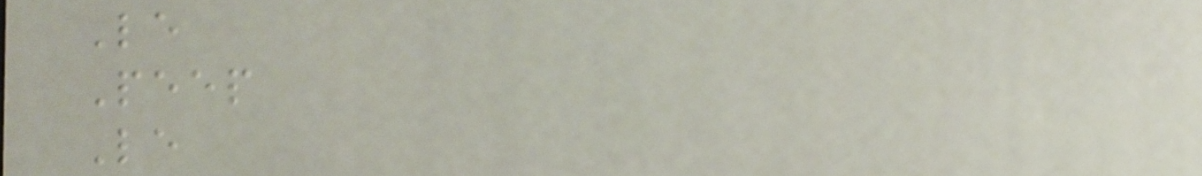Le
Peep
Le
